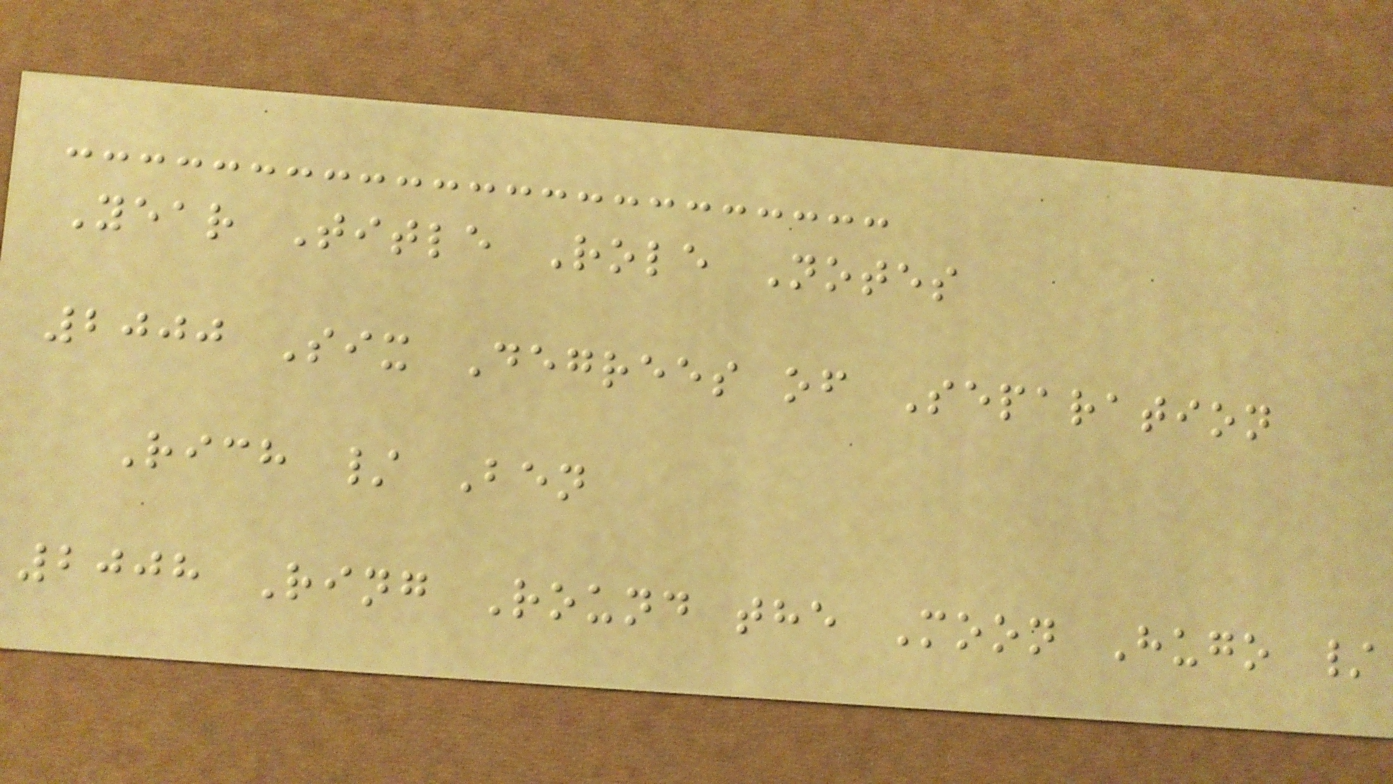Year Title Role Notes
2000 Six Degrees of Separation
Rich / Ben
2008 Ring Round the Moon Hugo /
